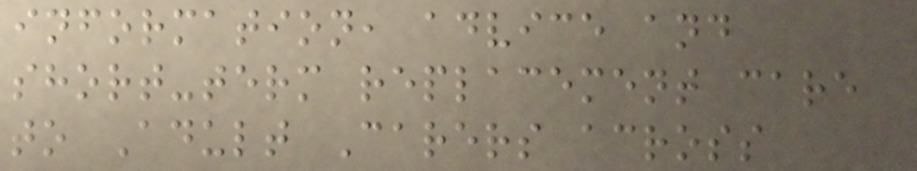information, advice and
short-term replacement care
to Adult Carers across
